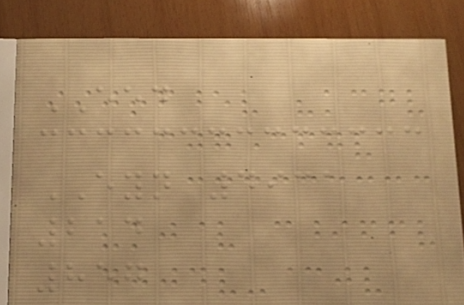EED
EYN 4931
214
857
